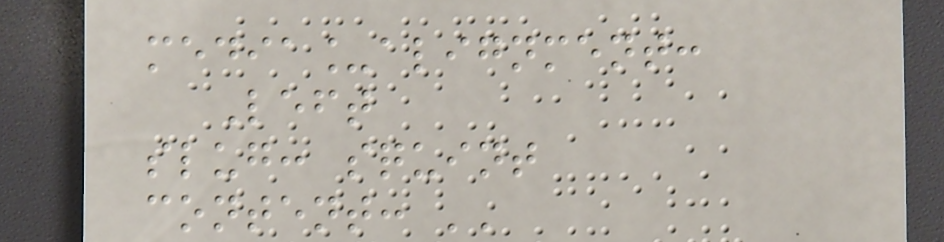media_alignment:
Left
slug: squint
content: ''
